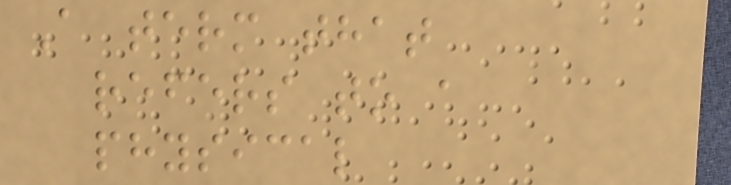A term that
refers to a
physical
